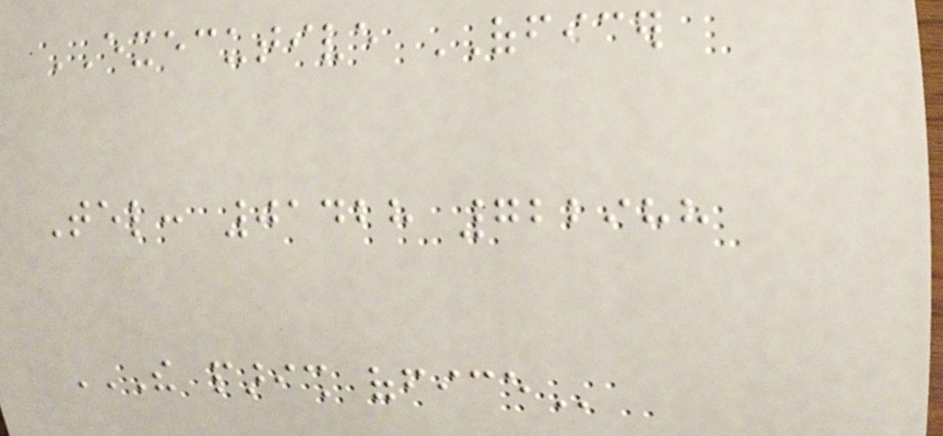EXECUTIVE OFFICER
Tel: 01428 722988
THE PARISH OFFICE
